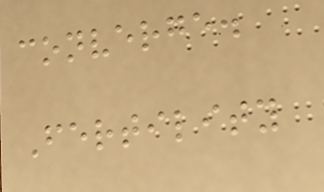converge.
Fertility
